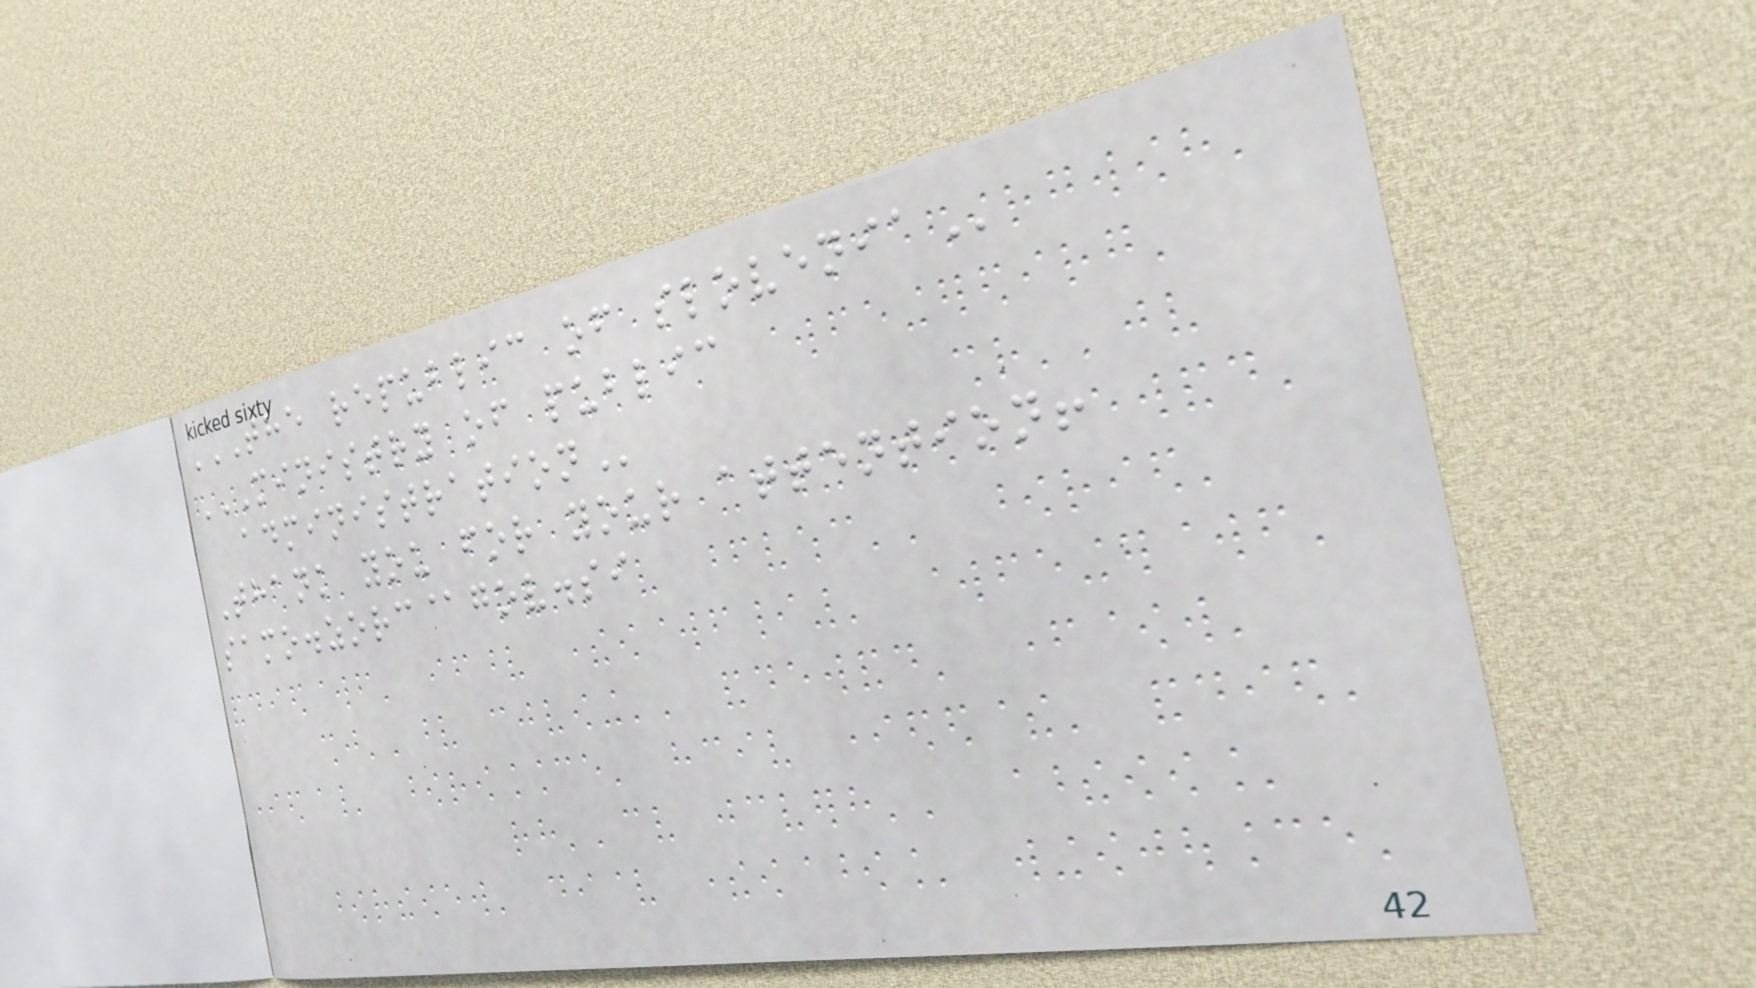THE REPUBLIC OF SLOVENIA
MINISTRY OF PUBLIC
ADMINISTRATION
Thank you for your attention!
samo.zorc@gov.si
